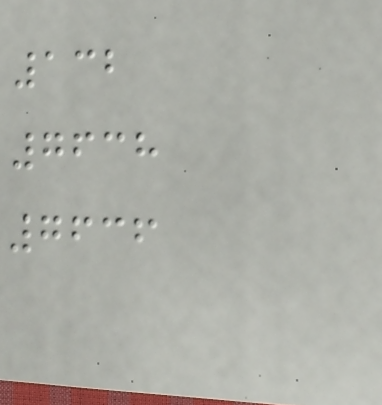132
7638
7636
